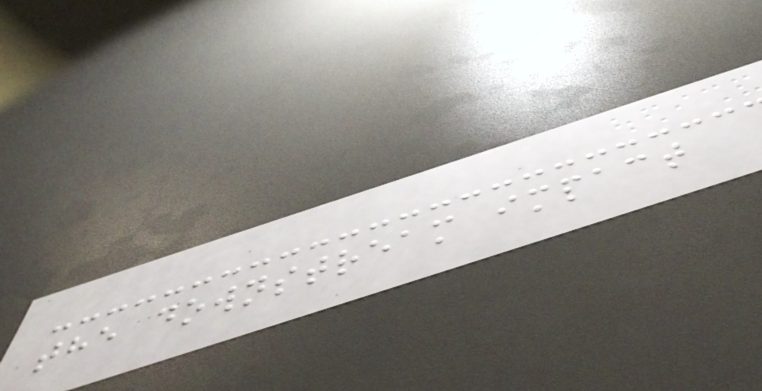the downstream impact
